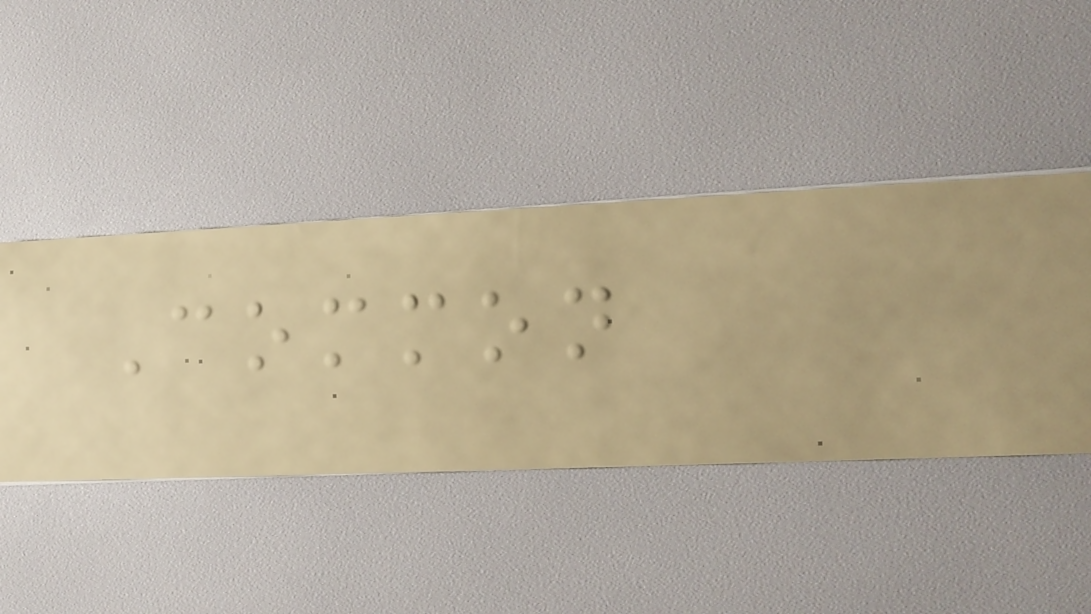Common
